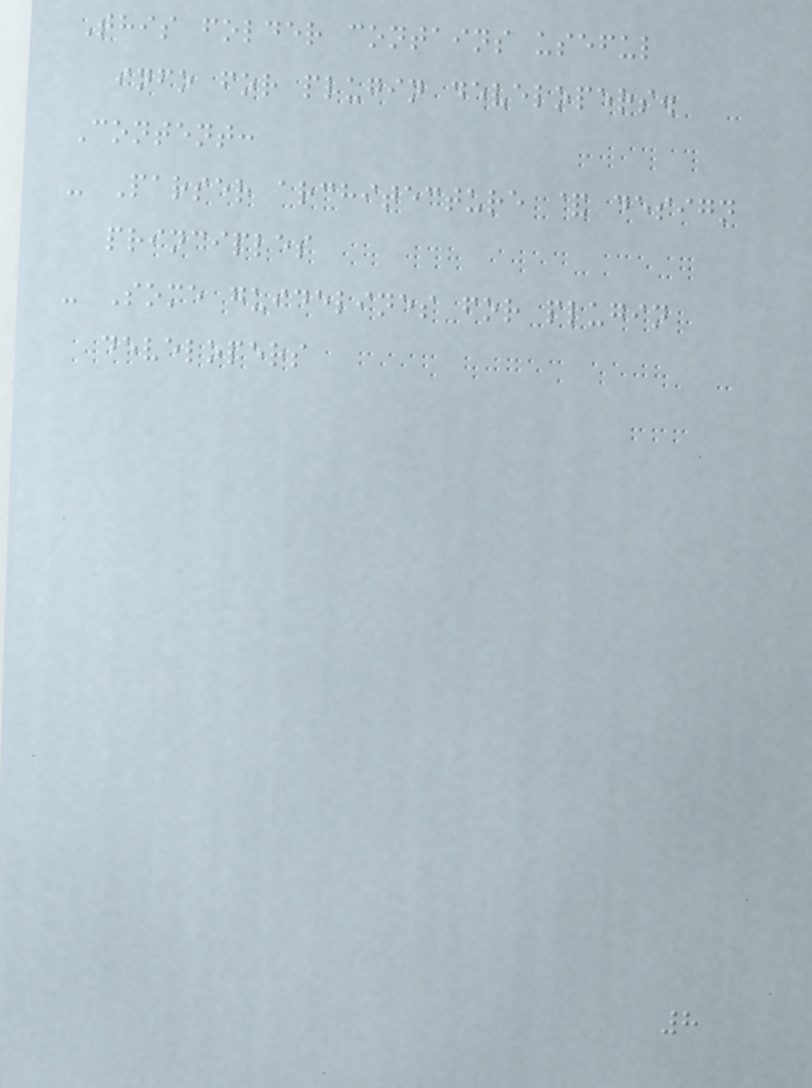This folder contains useful
info for plugin developers.
Content:
- Parser architecture & design
principles
- Some guidelines for plugin
developers
8
